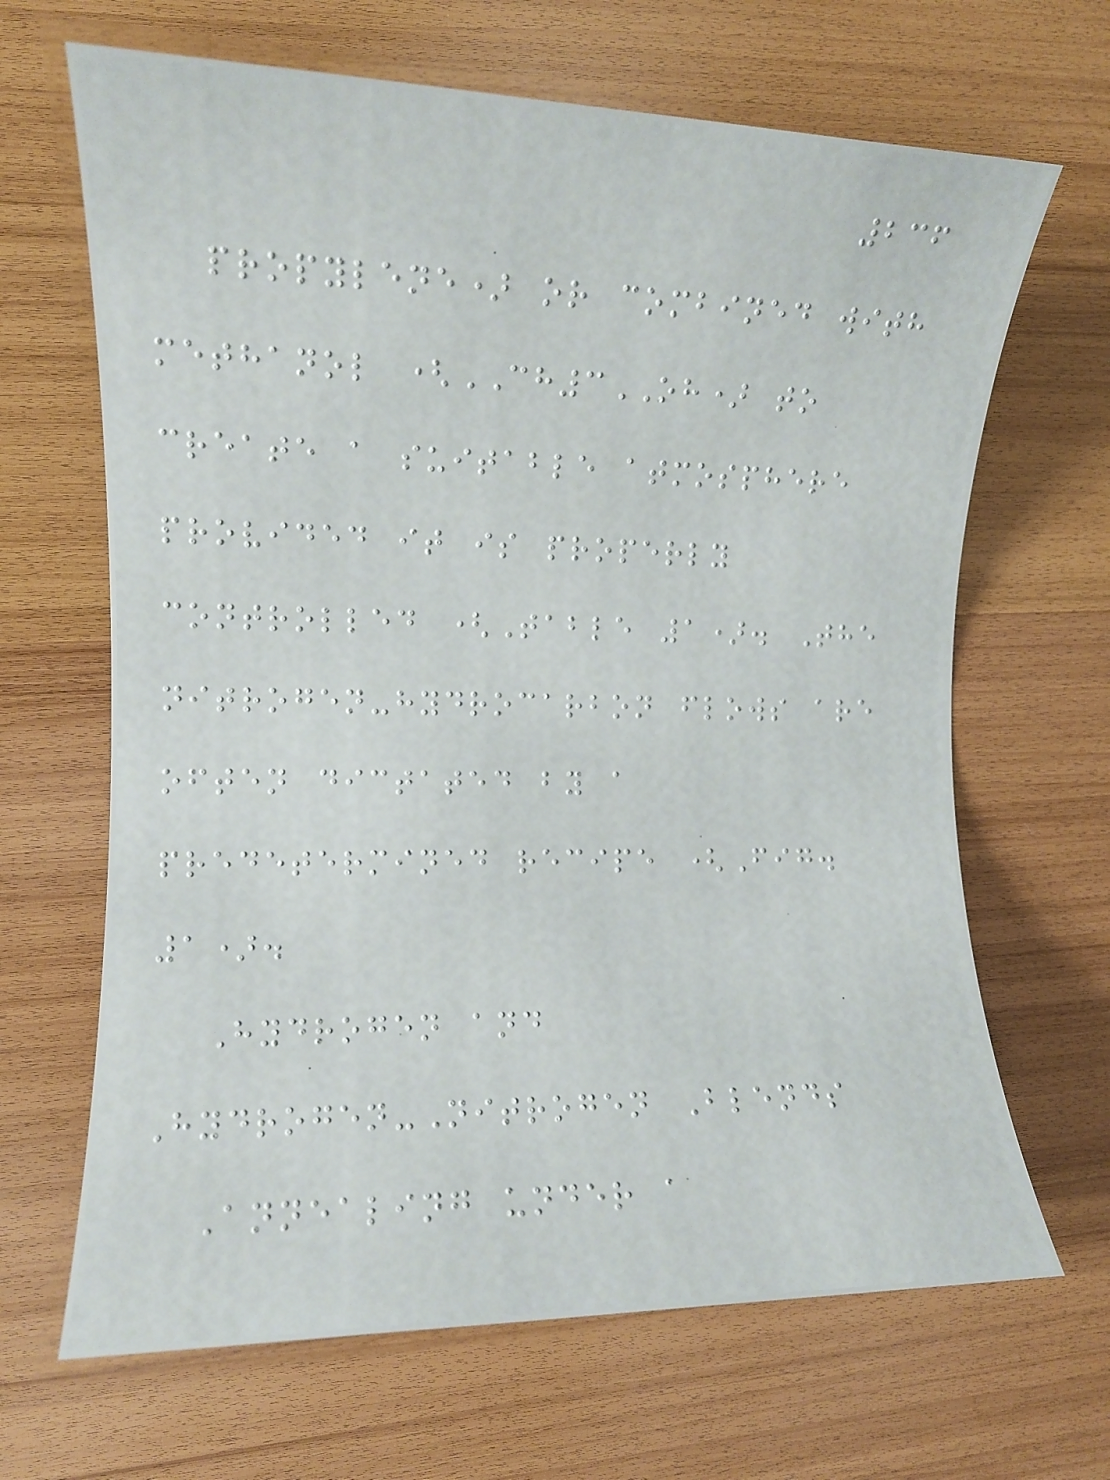236
propylene) or combined with
methanol (CH3OH) to
create a suitable atmosphere
provided it is properly
controlled (Table 1). The
nitrogen-hydrocarbon flows are
often dictated by a
predetermined recipe (Fig.
1).
Hydrogen and
Hydrogen-Nitrogen Blends
Annealing under a
